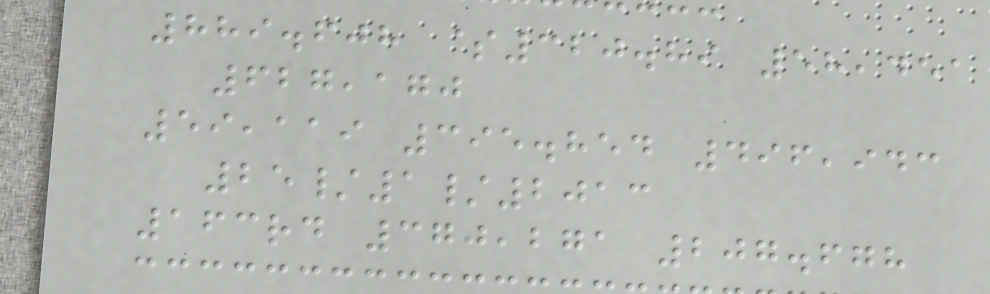889.608 $320.89 58,451
627,170
59,119 395.854 496,943
25/1/2013
163rd 370,271 207.678
